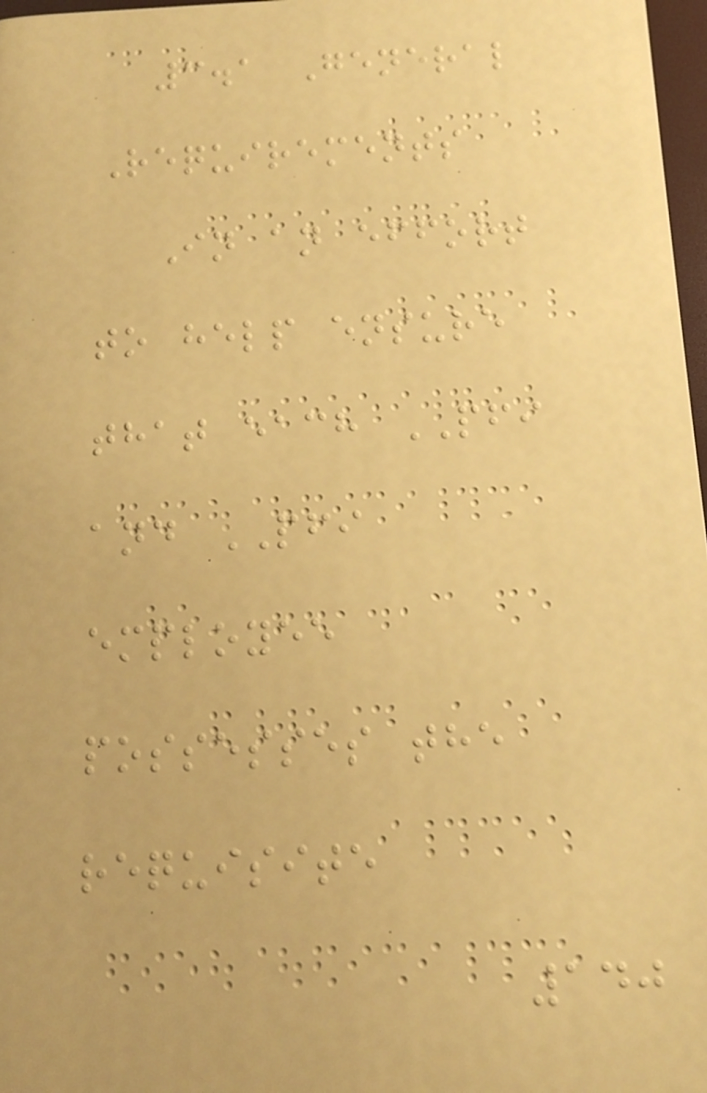3.1 General
Requirements
In an effort
to help ensure
that each PFI
and PFI
employee
possesses the
requisite
140
